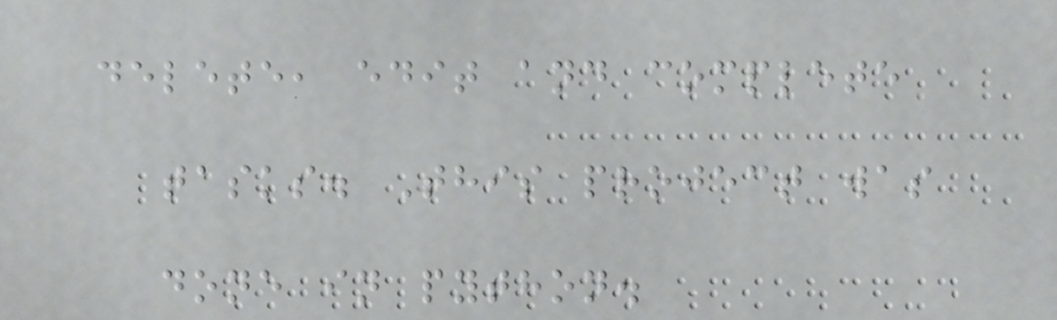delete, edit and complete
tasks. This project was
done in python.
